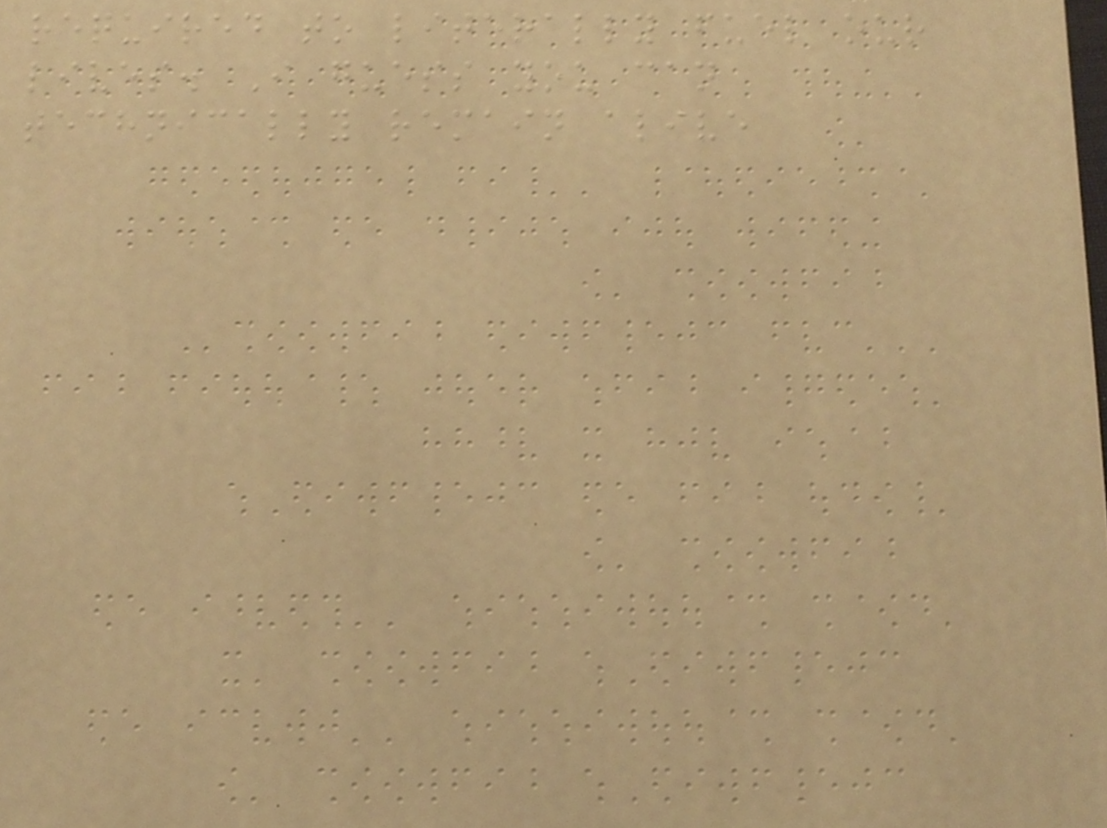required to literally fuel our
lives. I guess you can
technically remain alive
